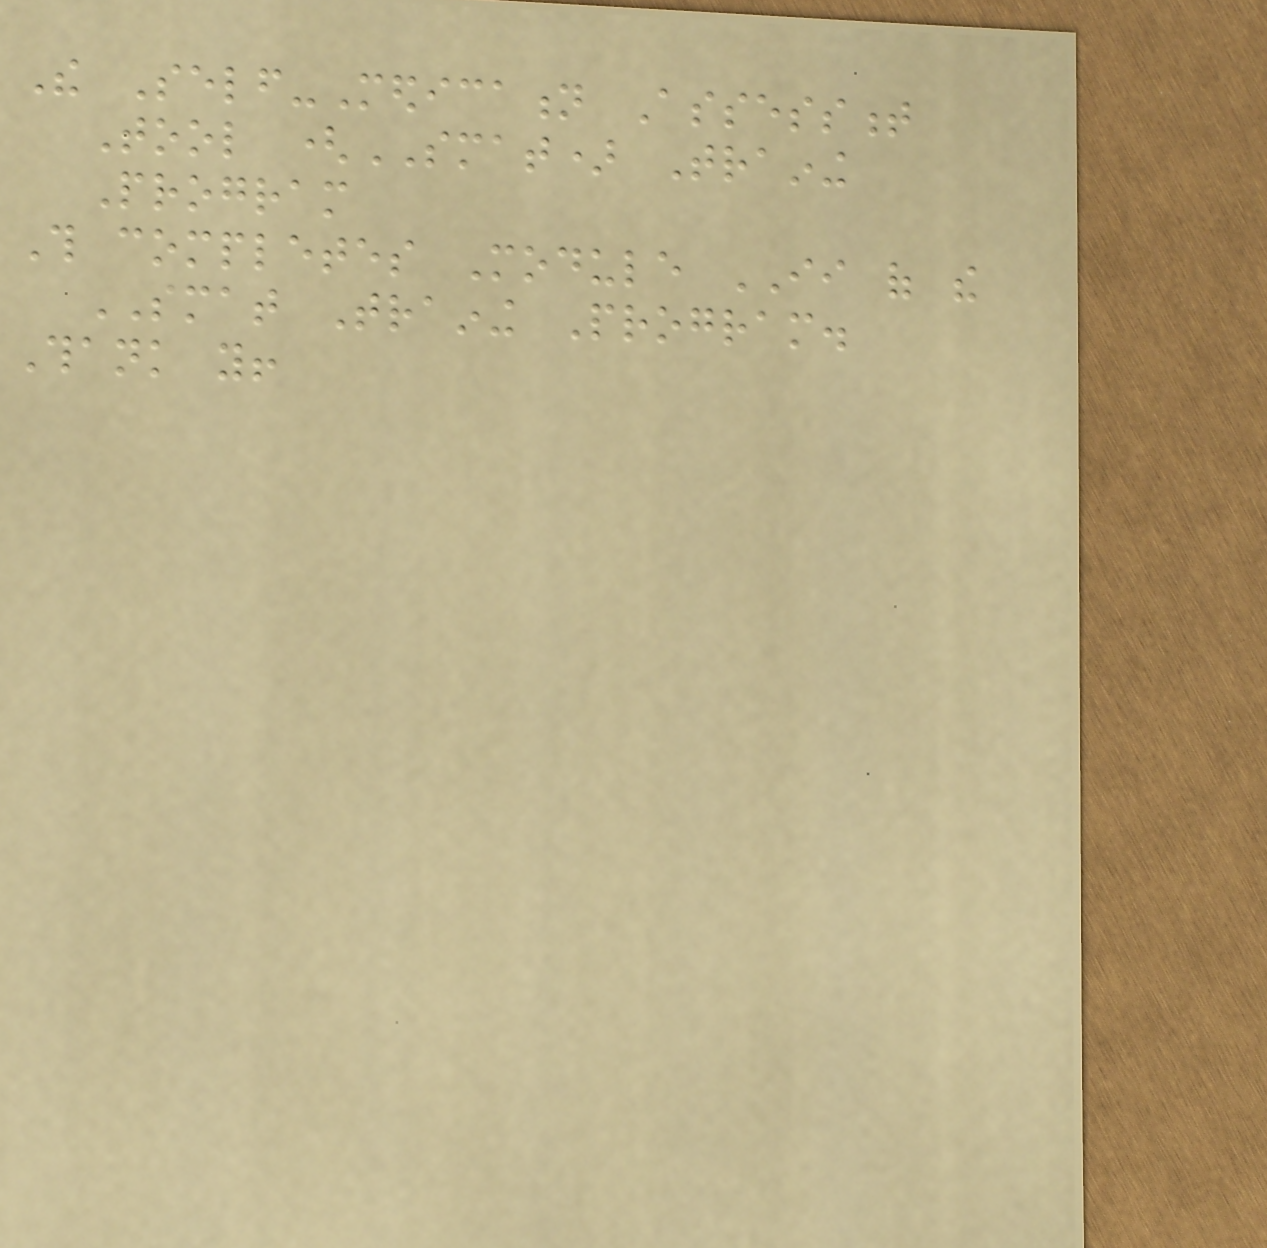The Self-Medication Assessment
Tool (SMAT) Training
Program
This completes Module II of the
SMAT Training Program.
Thank you!
